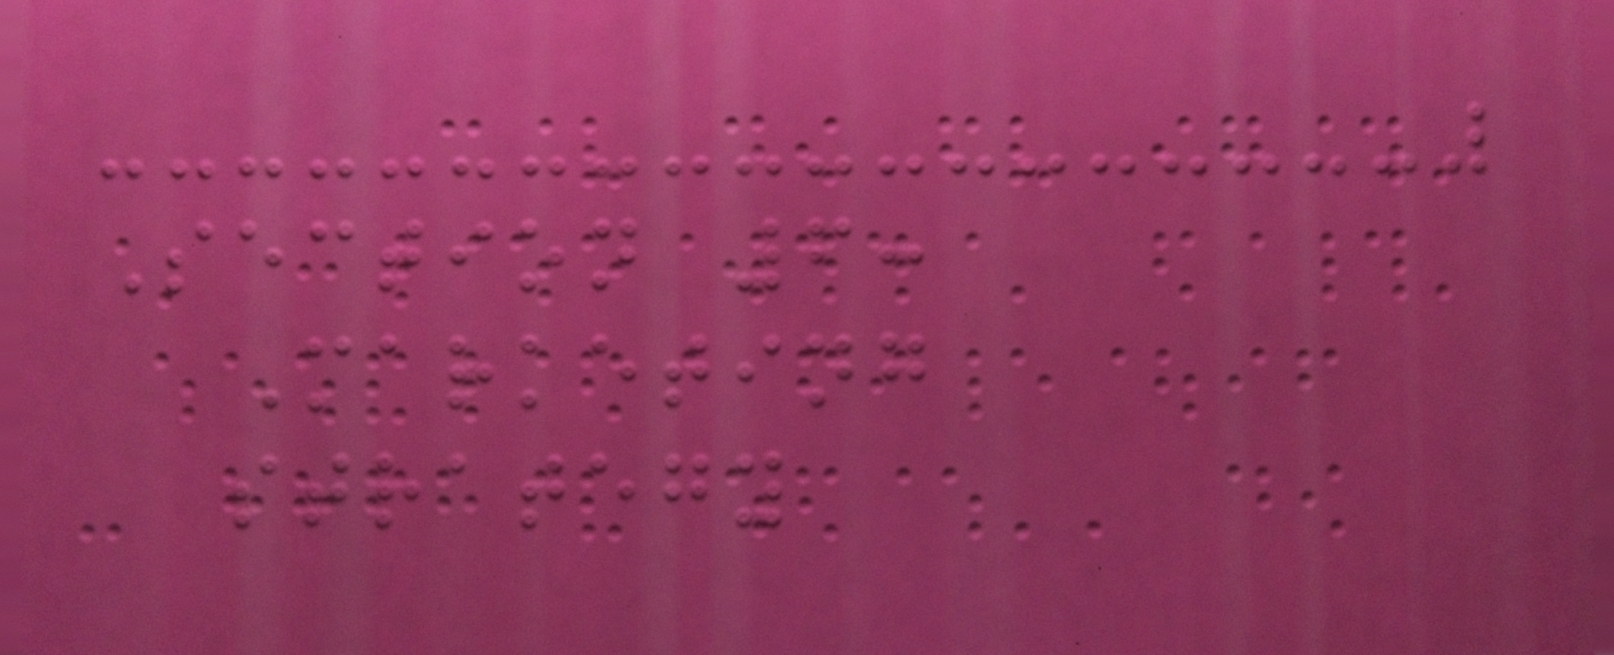Section 6:
Marketing
strategy
